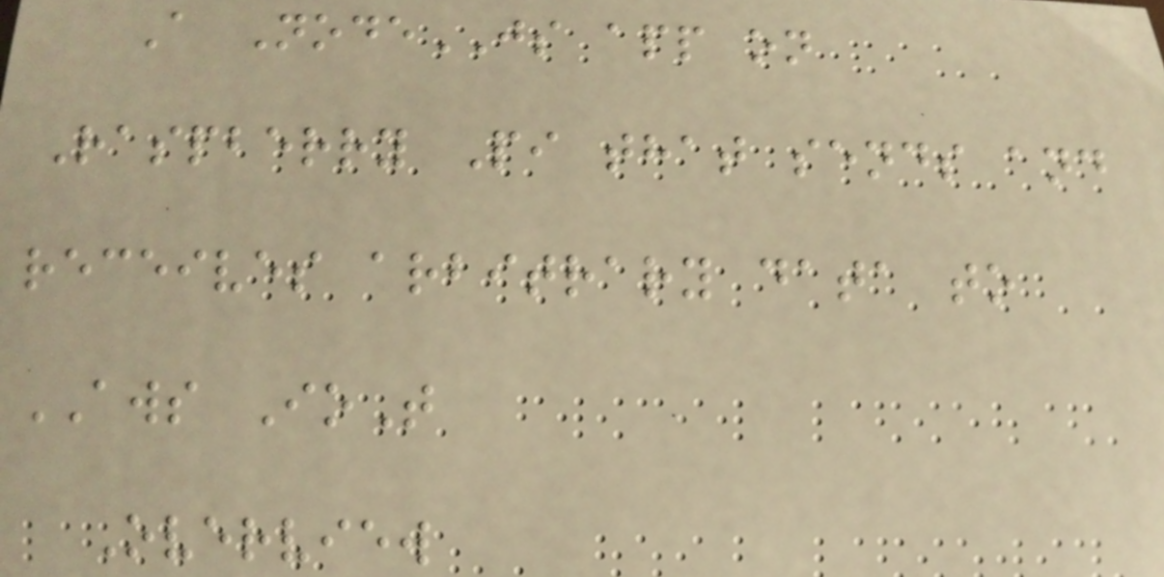A NodeJS app on
Raspberry Pi that sends and
receives arbitrary data to
AWS IoT
Overview
